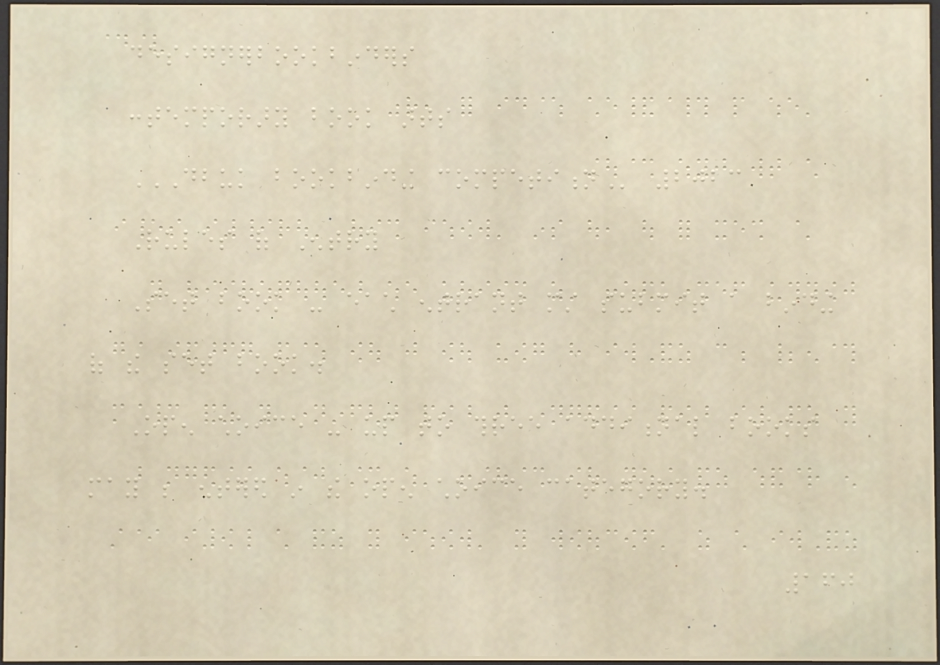designerbookbinders
contemporary book arts
DBUK BOOKBINDING COMPETITION 2023
Rules of Entry
Set book - each entrant must submit a binding
of the set book.
Open choice - up to three additional books
may be entered in the open choice category.
160
